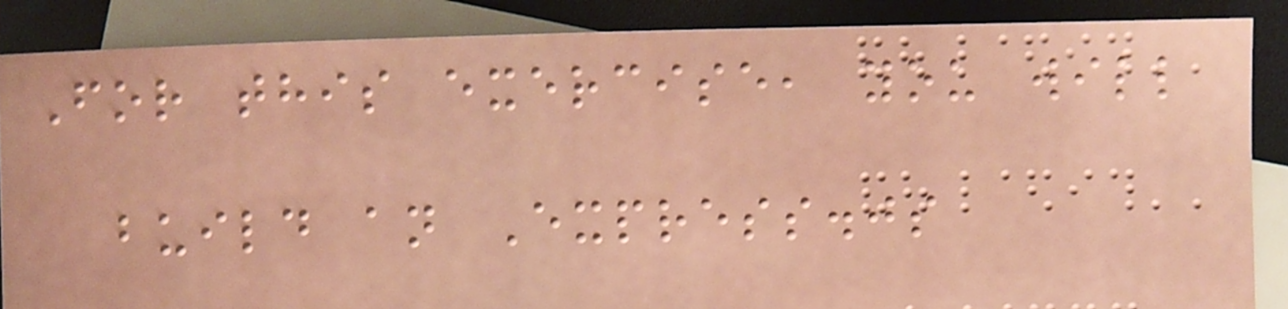For this exercise, you will
build an Express.js
